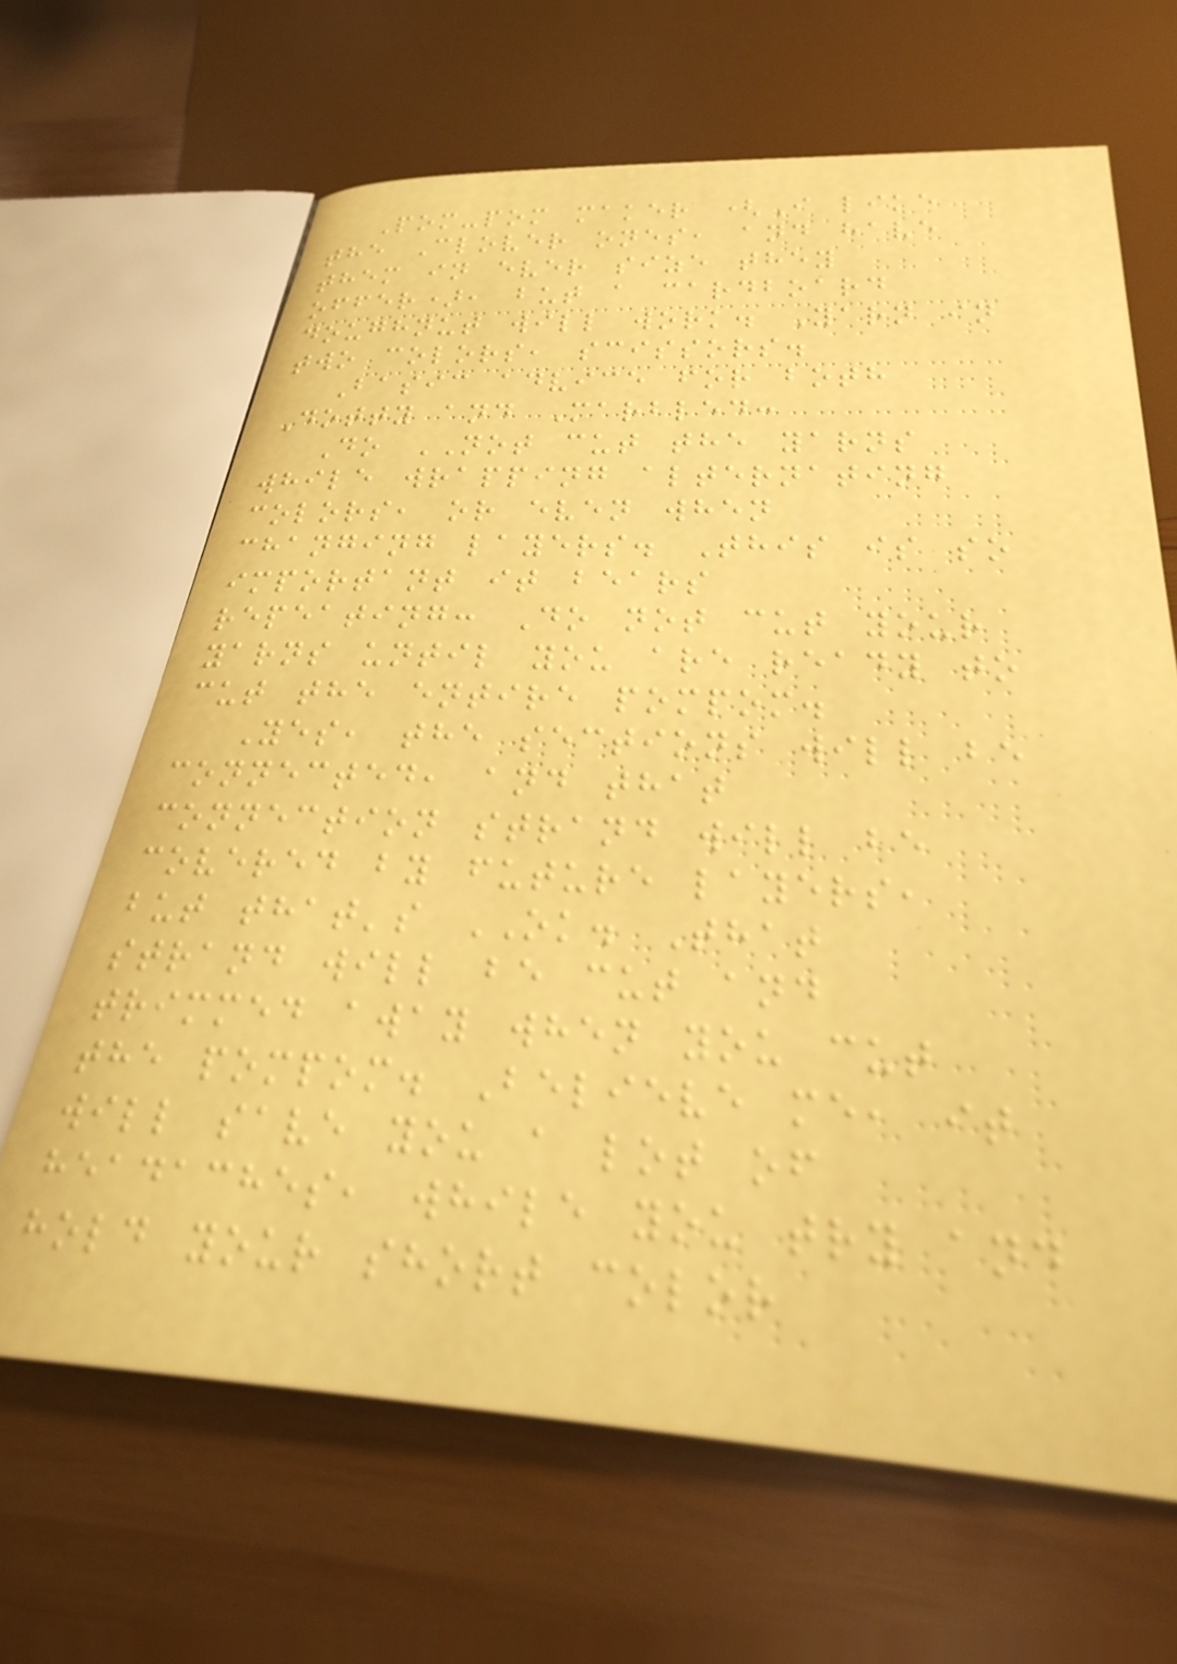Pom-pom maker (I like
the Clover ones, and have
them in ever size they
offer), but a cardboard
doughnut will work. Yarn in
two colors, scissors.
Basic advice for both
Dotty and Marbled:
Do NOT cut the yarns
while wrapping alternating
colors, or even when
changing layers. This is so
important it bears
repeating: Do not cut your
yarns until you are ready to
cut the entire pompom.
Yes, the sections will be
connected, and that
connection strand will be
covered by future layers,
but that's OK. That
strand will be cut and
trimmed away when you cut
the pompom. Believe me, it
will save you a lot of
headaches, while you try and
hold your short color
